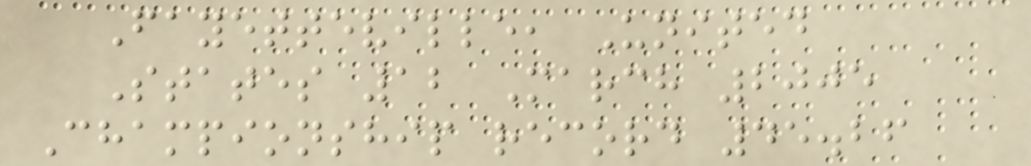Fayetteville, United
States 12 March 2005
Championship record 45.26
